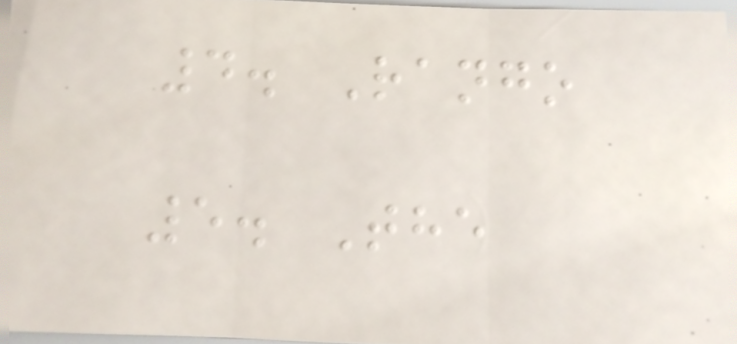4. Rango
5. The
